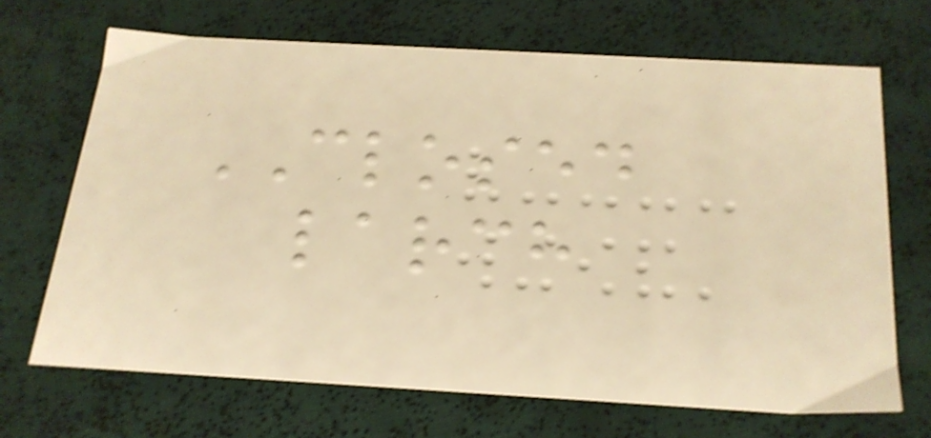CLOSED
larch
